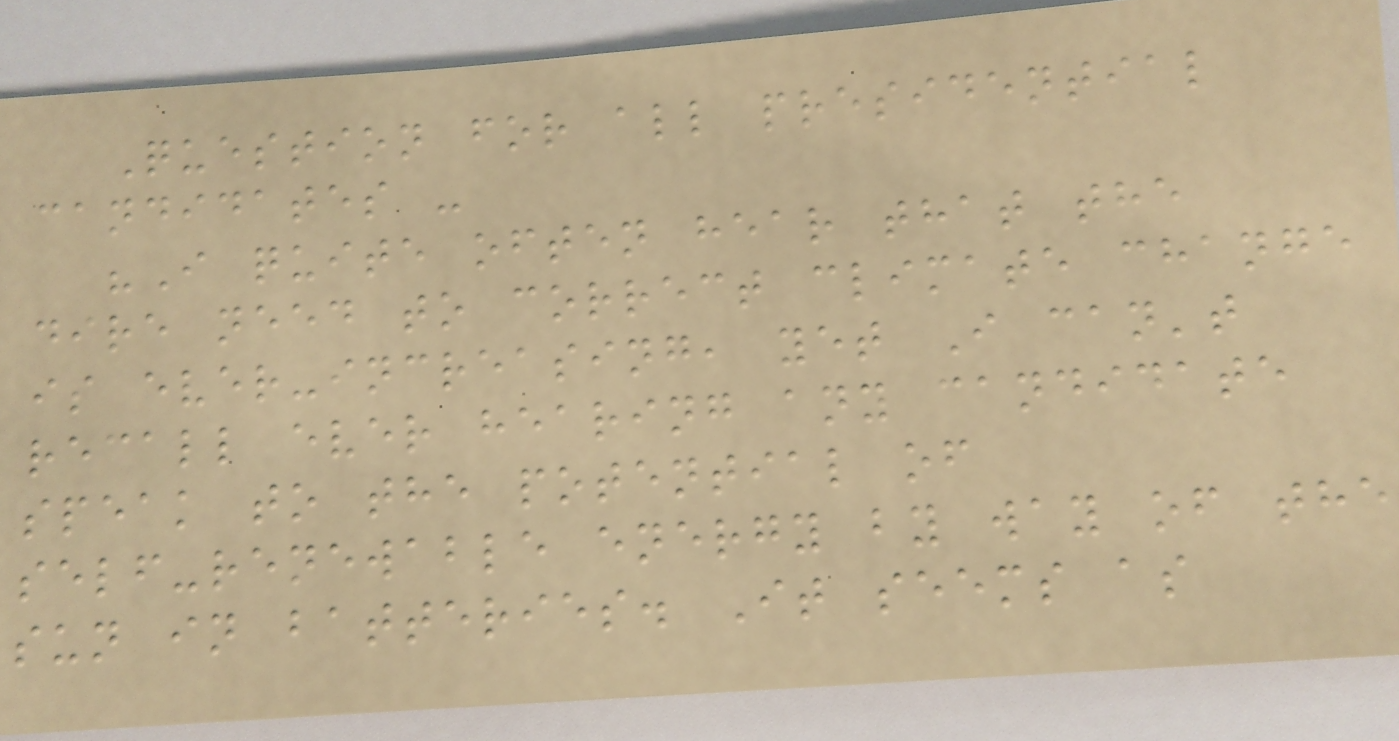Question for all presidential
candidates -
"I quite often hear that the
dire need to correct climate change
is ever-increasing, yet I can't
recall ever hearing any candidate
speak to the potential of
self-renewable energy by way of the
sun in batteries. It seems as
